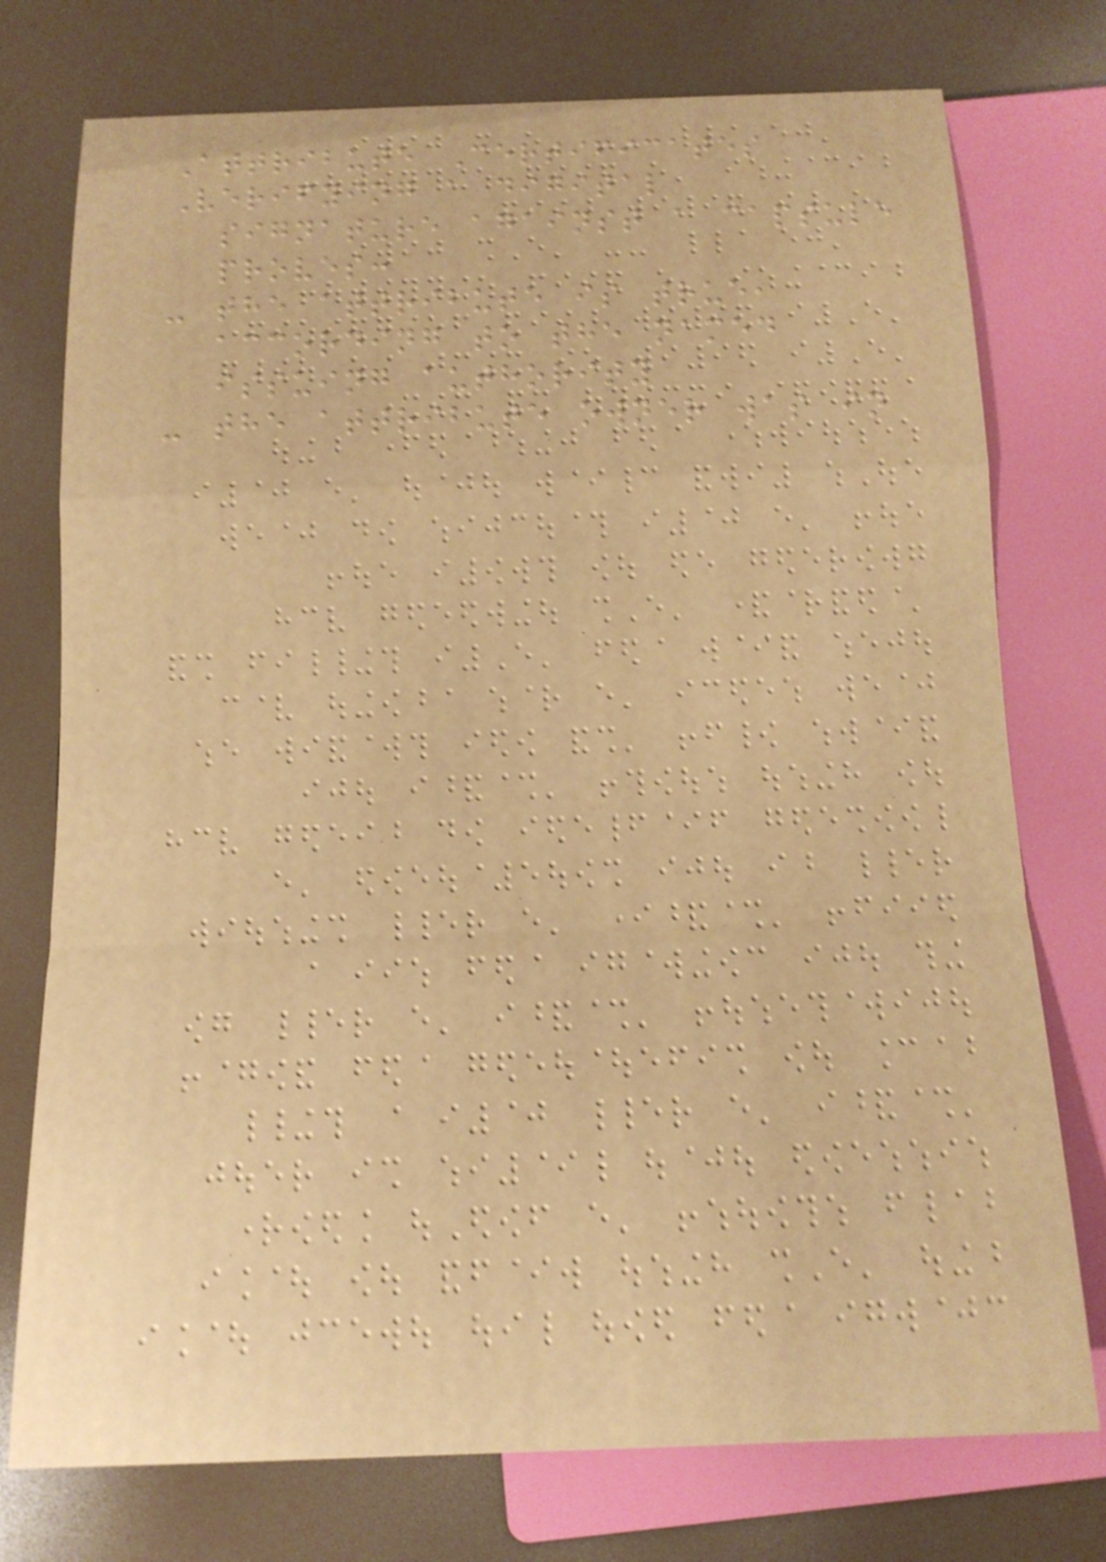Attribute Certificates
Verifying a digital
signature against a capsule
proves:
- the attribute is true,
according to the named
issuing authority
- the attribute owner was in
